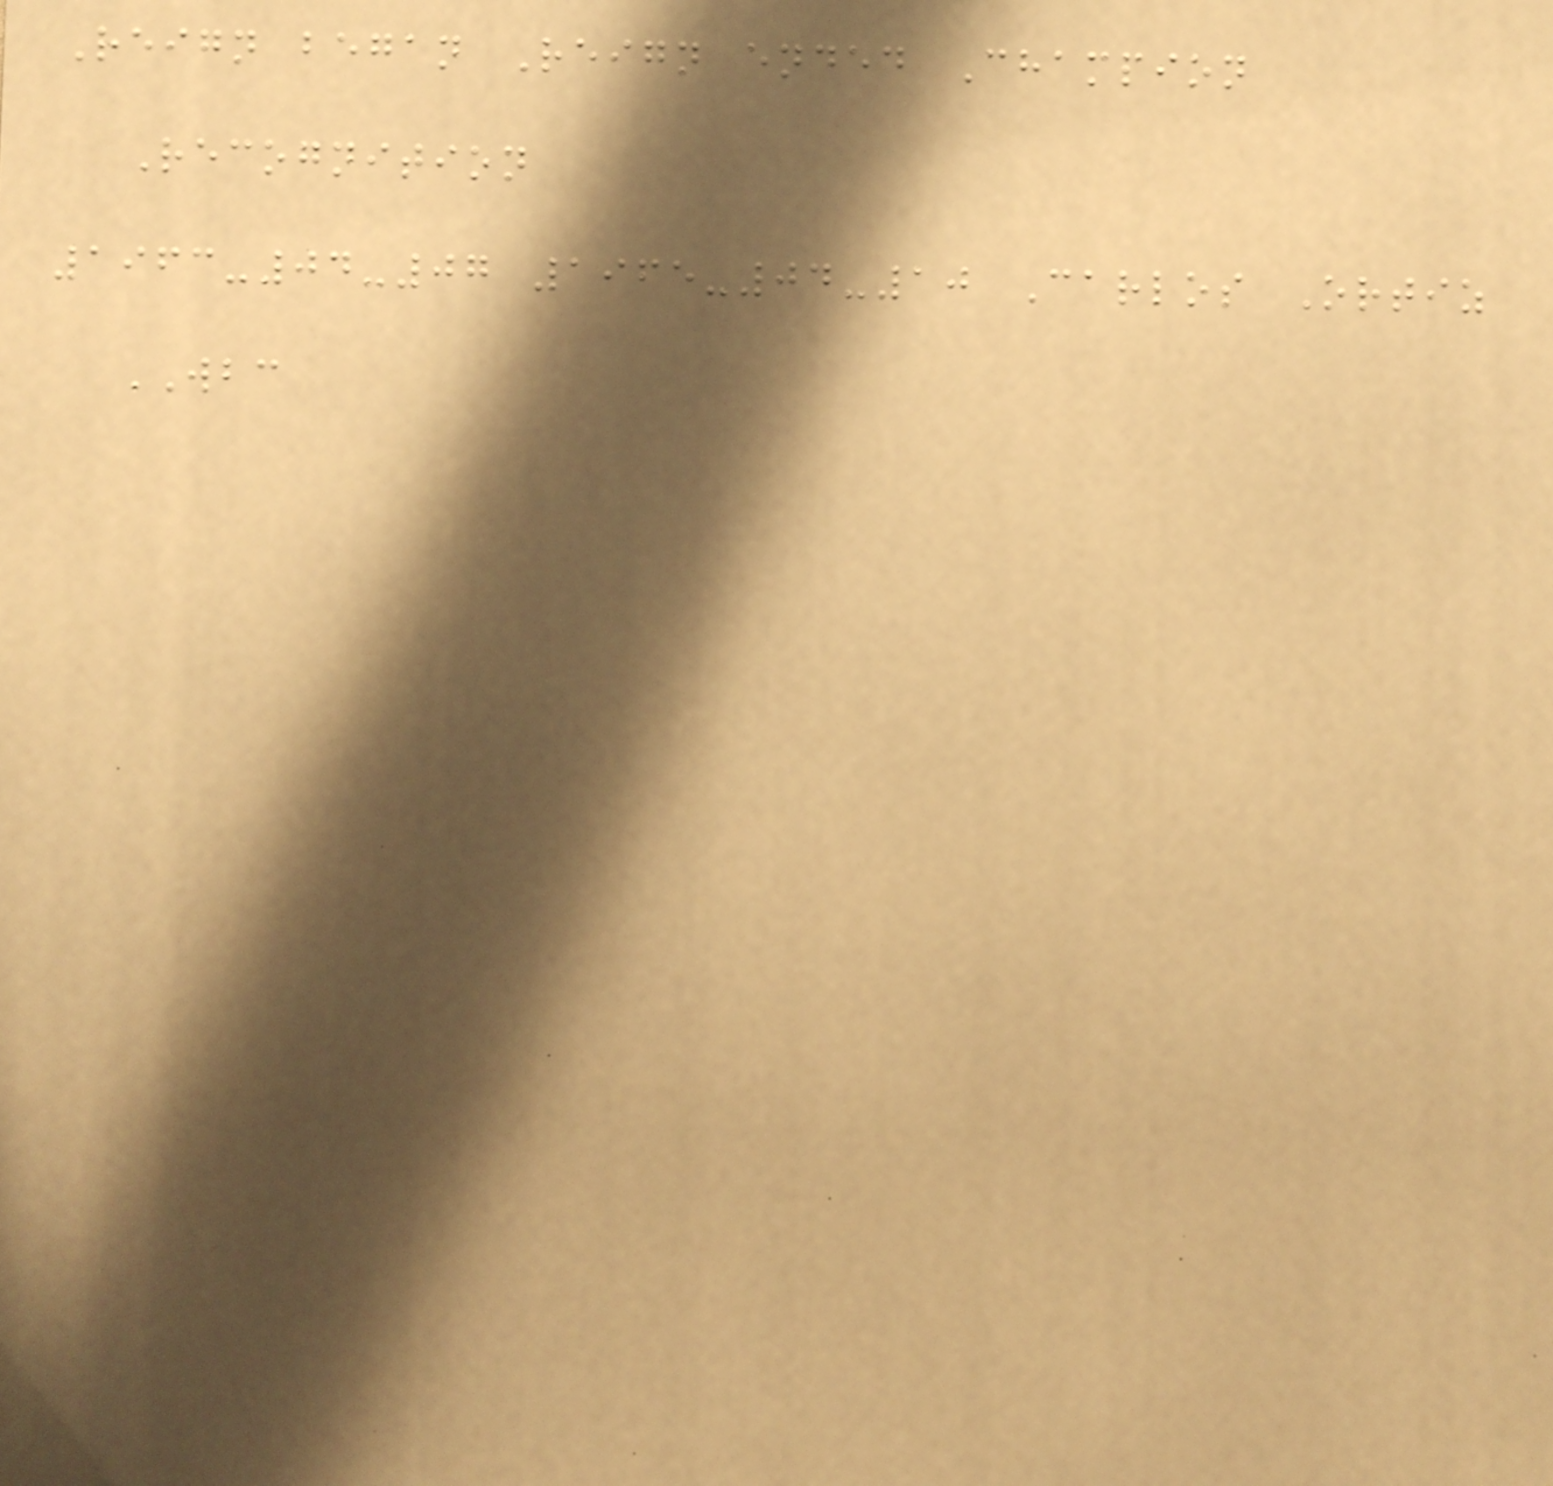Reign began Reign ended Champion
Recognition
1963-04-07 1965-04-10 Carlos Ortiz
WBC
